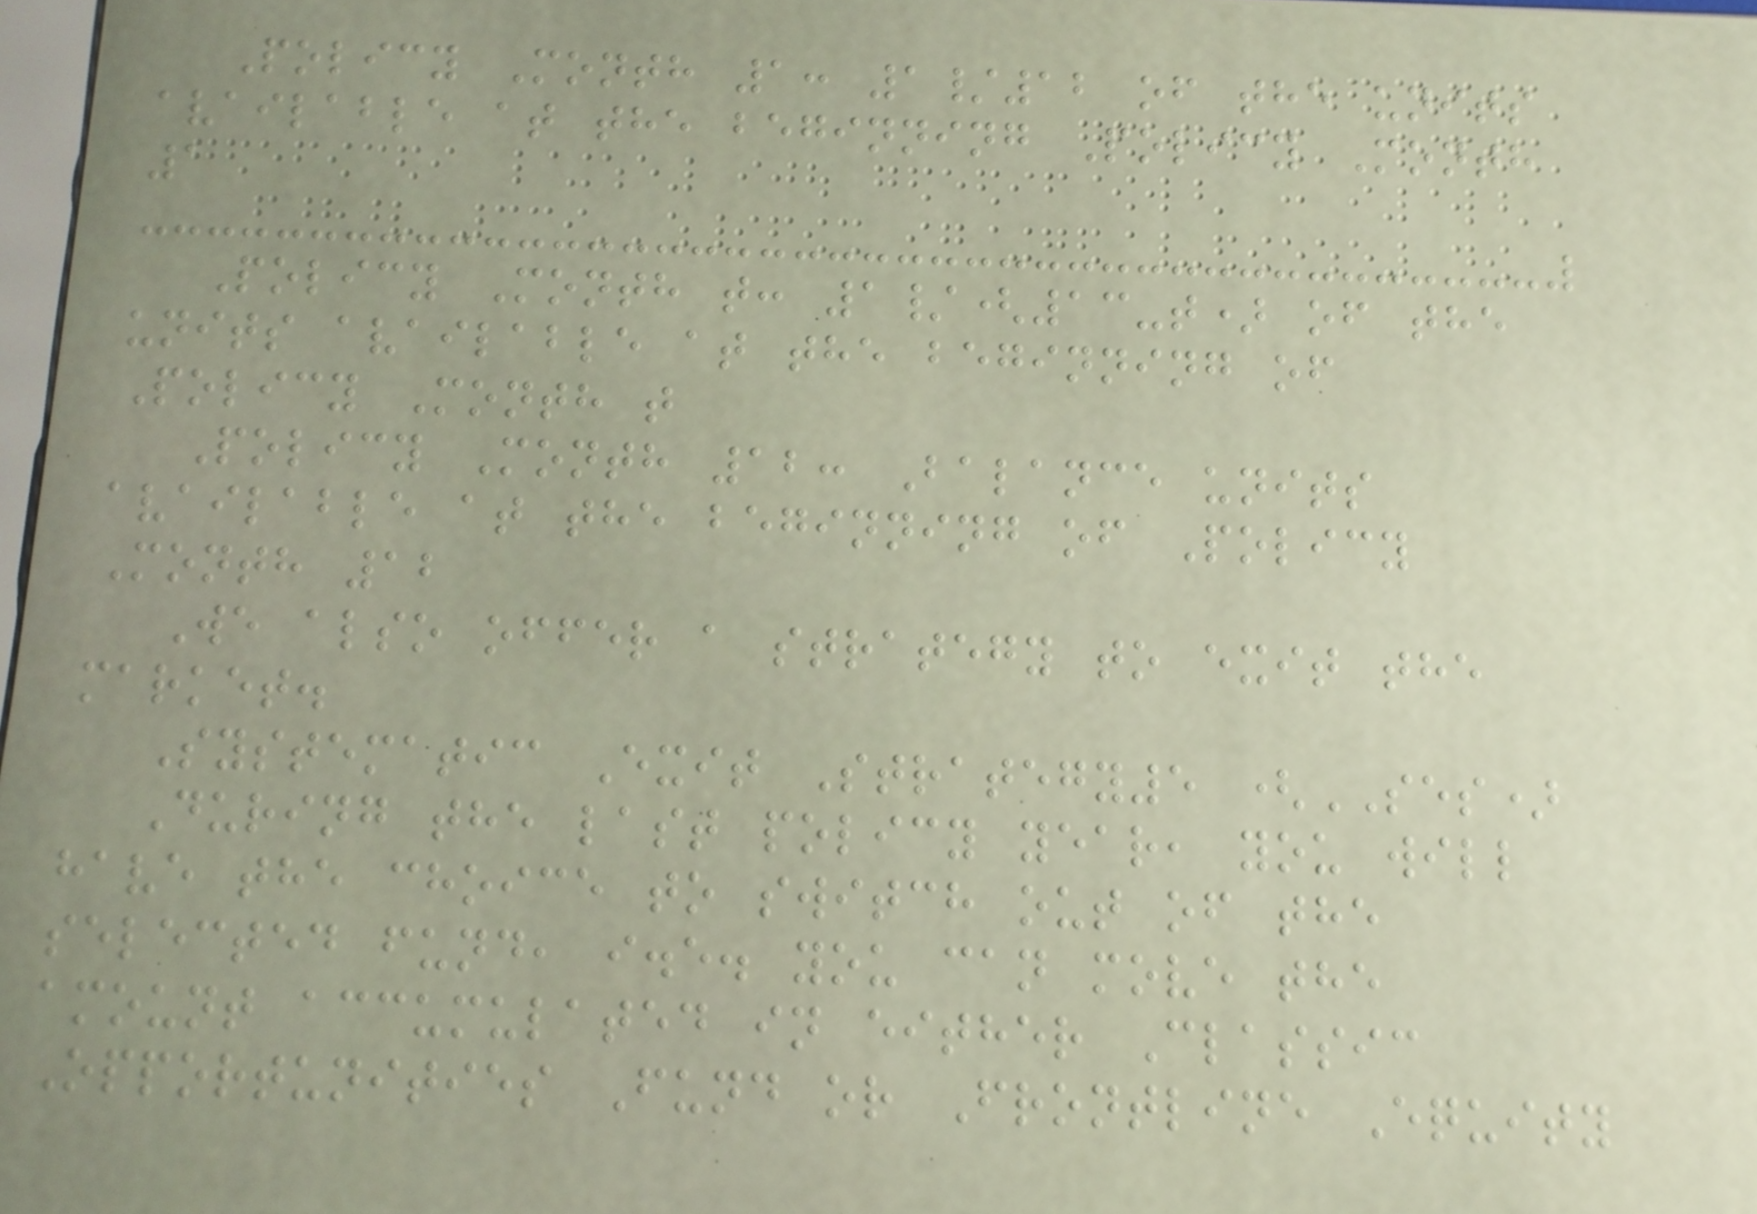Policy Month 1: 1/12 of the units
available at the beginning Policy Month
1
Policy Month t: 1/(13-t) of the
units available at the beginning of
Policy Month t
Policy Month 12: Balance units
available at the beginning of Policy
Month 12
We also offer a strategy to exit the
market.
Systematic Exit Strategy5 (SES)
During the last policy year, you will
have the choice to switch out of the
selected fund, i.e. you can move the
amount accumulated in either Classic
Opportunities Fund or Frontline Equity
